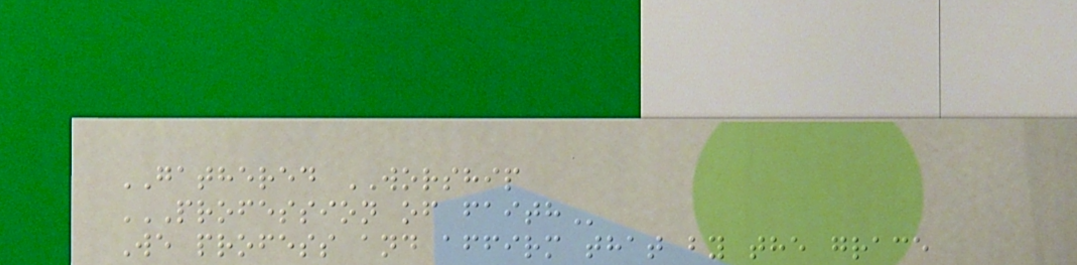GATHERED WORSHIP
PROFESSION OF FAITH
We profess and affirm that by the grace
